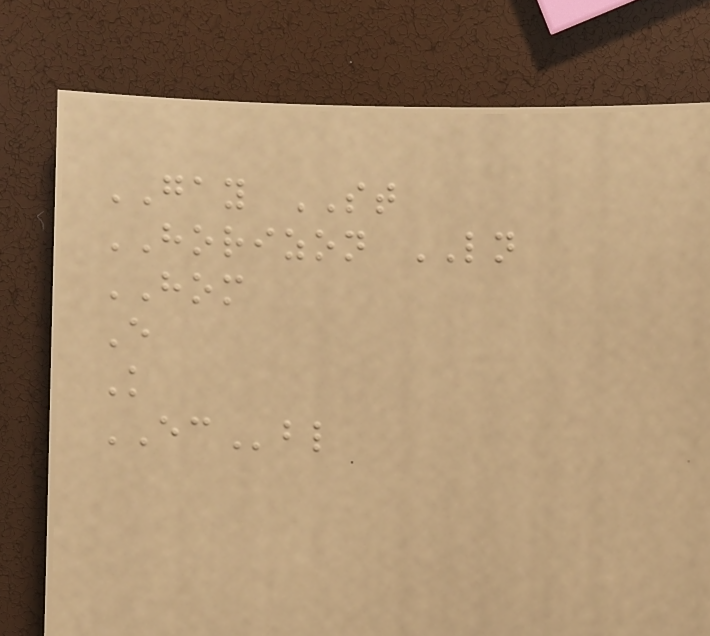GAY ST
HORIZON LN
HOM
E
K
ECbl
